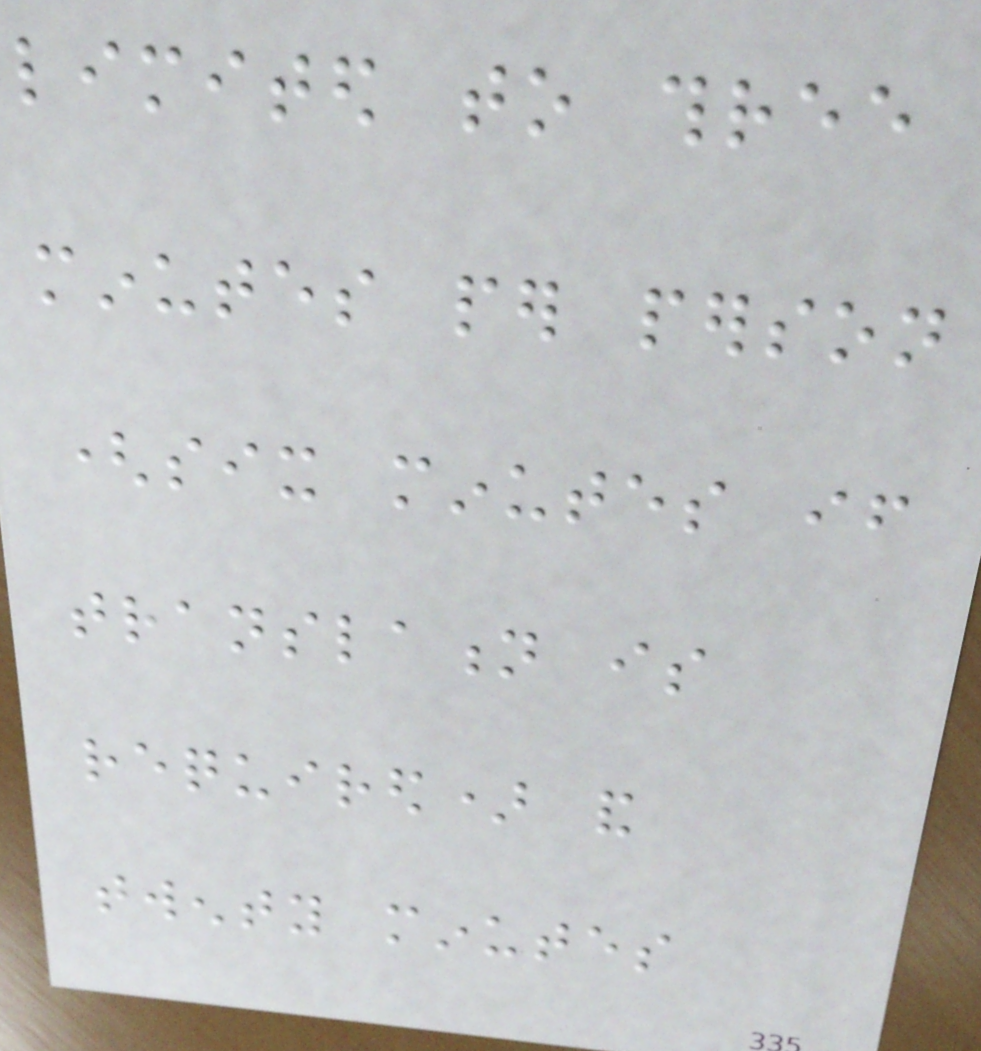limited to three
minutes per person
(six minutes if
translation is
required) and
twenty minutes
